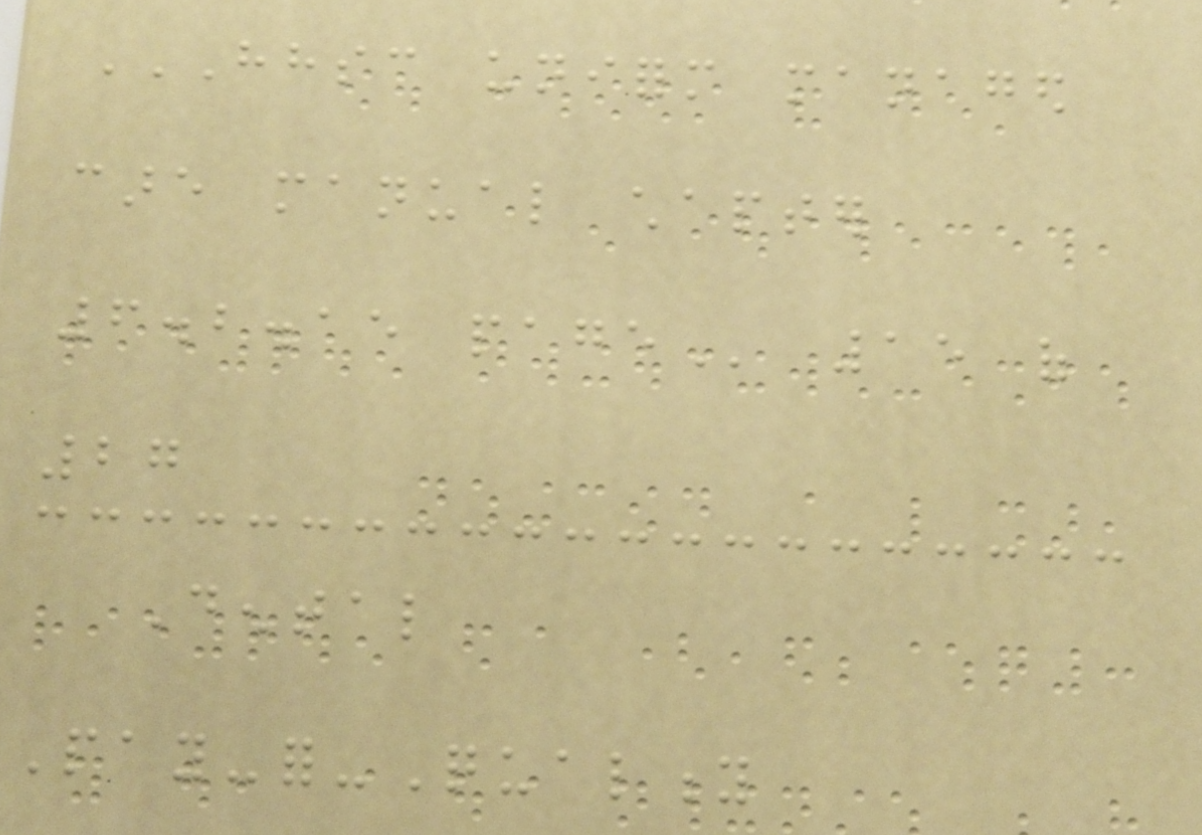HHSC UNIFORM MANAGED
CARE MANUAL CHAPTER
6.2.15 PAGE 15 of
27
Dental
Pay-for-Quality
